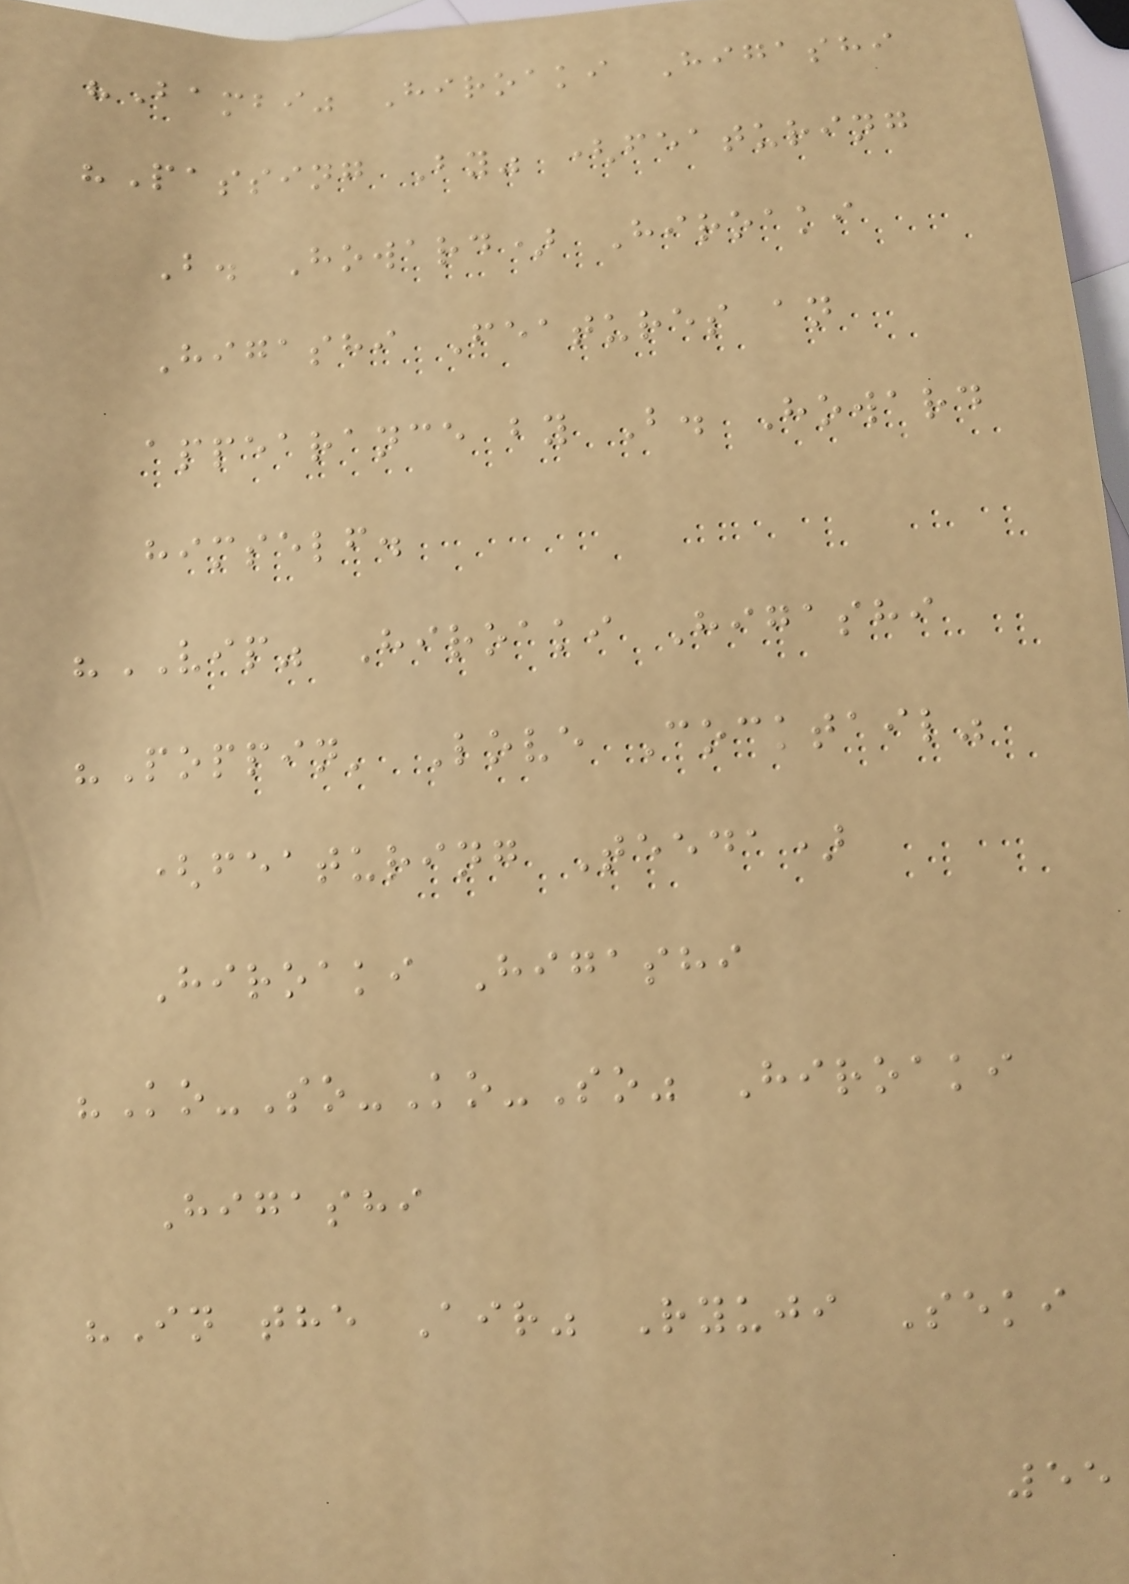"Bambi" Hiroaki Higashi
"Passing By" (featuring
B. Howard) Hiroaki
Higashi Features an
appearance by B. Howard
himself.
"VIP" Hiroaki Higashi
"Poppin' Love Cocktail"
(featuring Teeda)
Hiroaki Higashi
"Ko-So-Ko-So" Hiroaki
Higashi
"In the Air" Ryuji Seki
55
